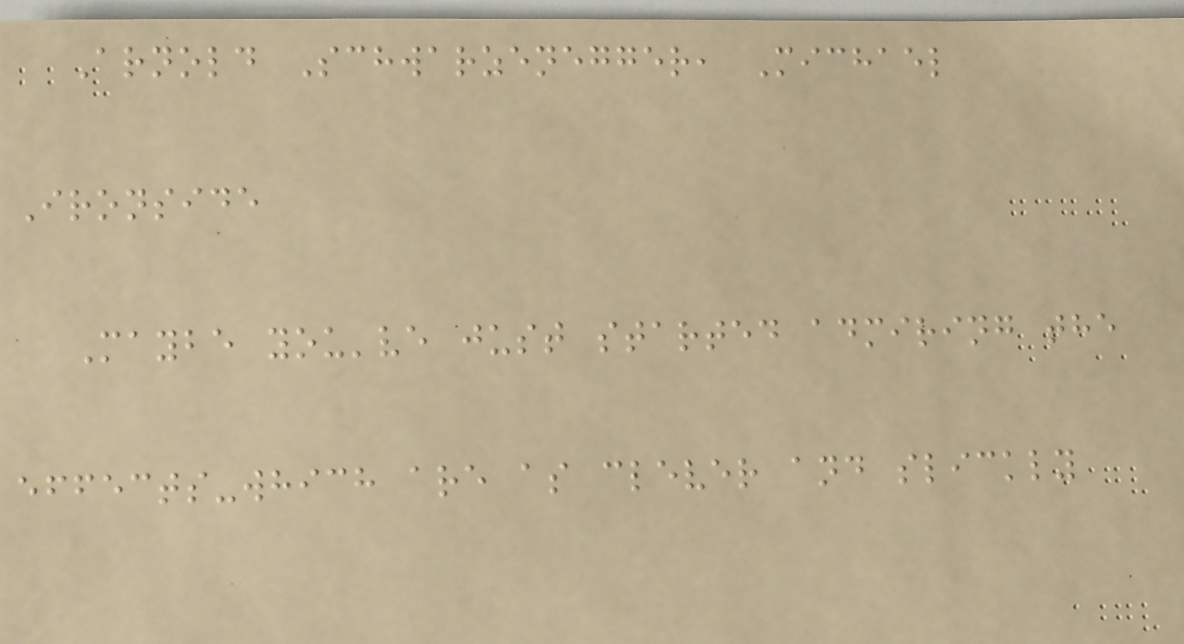Arnold Schwarzenegger, Michael
Ironside
Maybe you've just started admiring the
effects-which are as clever and slickly
